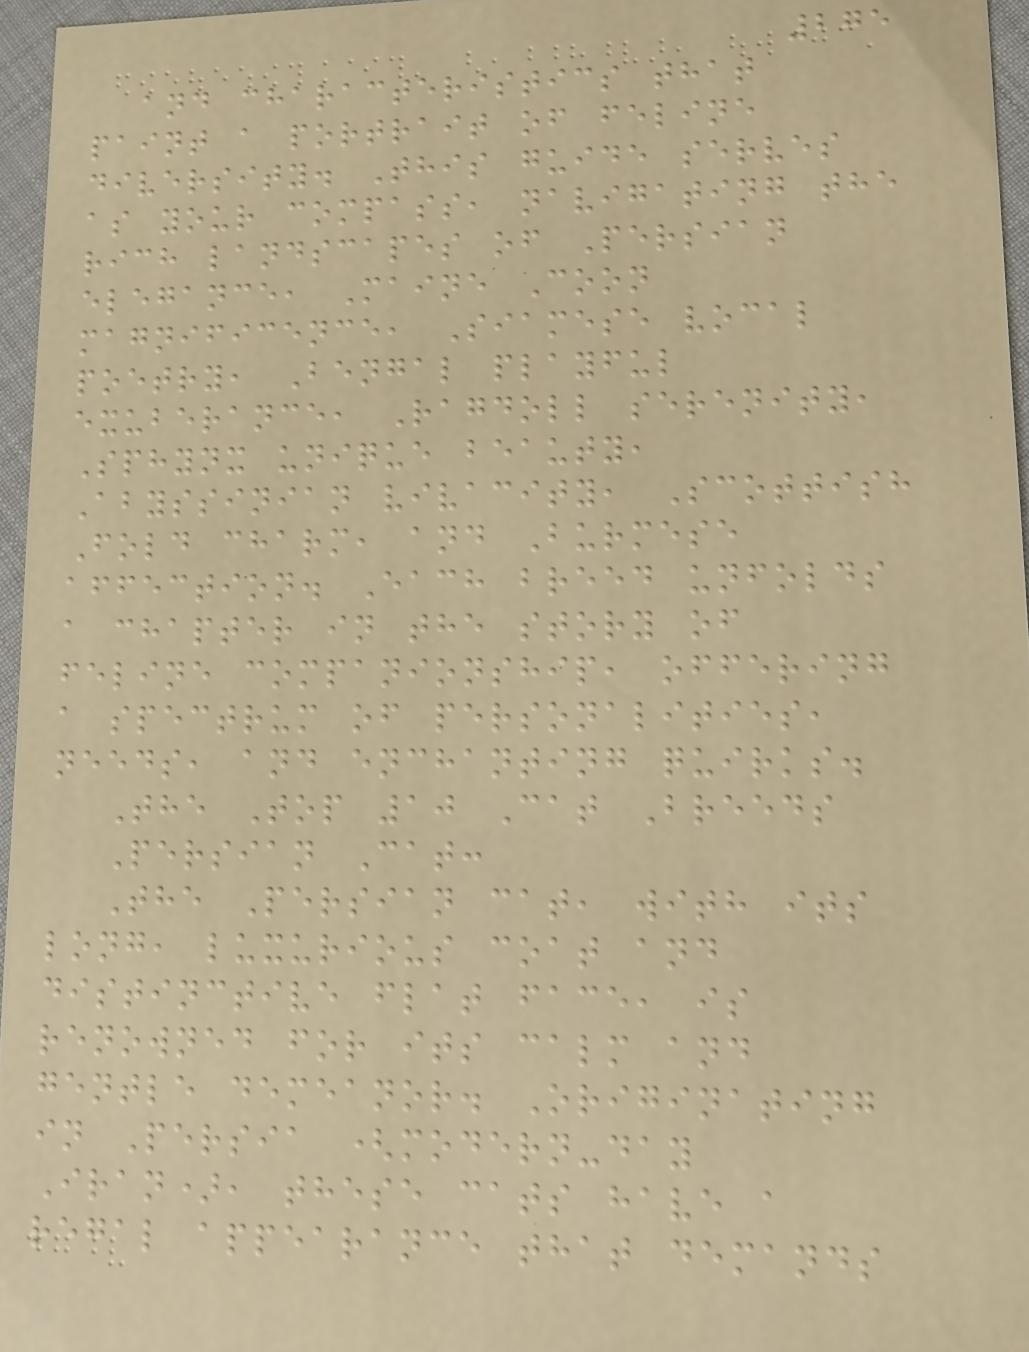275
and characteristics that
paint a portrait of feline
diversity. This guide serves
as your compass, navigating the
rich landscapes of Persian
elegance, Maine Coon
magnificence, Siamese vocal
poetry, Bengal playful
exuberance, Ragdoll serenity,
Sphynx unique beauty,
Abyssinian vivacity, Scottish
Fold charm, and Burmese
affection. Each breed unfolds
a chapter in the story of
feline companionship, offering
a spectrum of personalities,
needs, and enchanting quirks.
The Top 10 Cat Breeds
Persian Cat:
The Persian cat, with its
long, luxurious coat and
distinctive flat face, is
renowned for its calm and
gentle demeanor. Originating
in Persia (modern-day
Iran), these cats have a
regal appearance that demands
